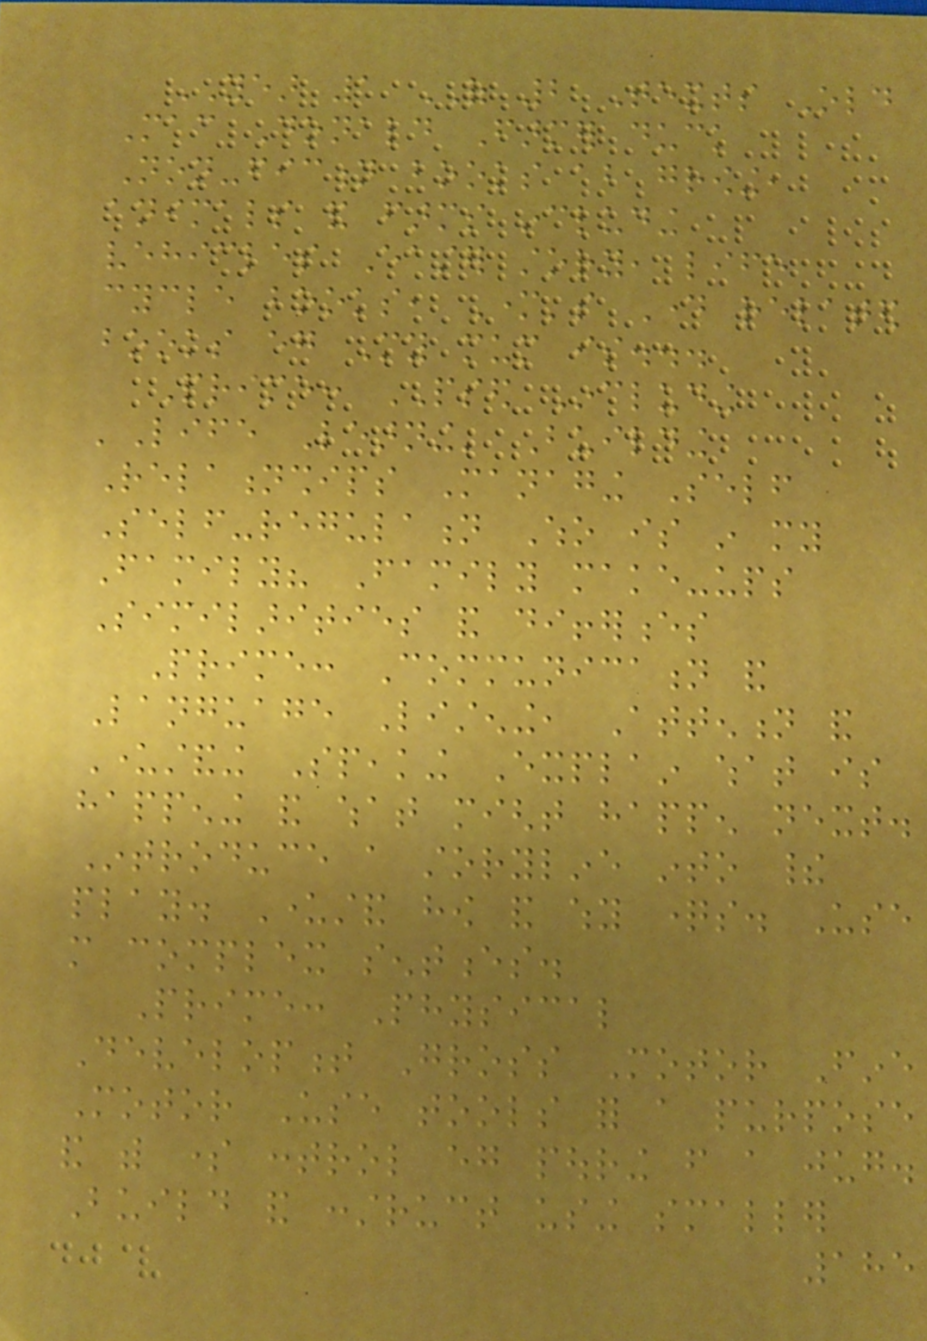YEAR 1 OF 2 Texts Old
Mac Donald Farmer duck
Non-fiction books about growing,
animals and farms including
vehicles Easter story, life
cycle books, Mother's Day related
books eg My mum is...
Prime: PSED Including
'Life Learning' Building
Relationships Managing Self
Self-regulation Who is in my
Family? Family make-ups
Similarities and differences
Prime: Communication and
Language Listening, Attention and
Understanding Speaking Explain what is
happening and what might happen next.
Introduce a storyline into their
play. Understand how and why questions. Use
more complex sentences.
Prime: Physical
Development Gross Motor Fine
Motor Use tools for a purpose
and with some control eg pouring from a jug.
Build and construct using smaller
185
